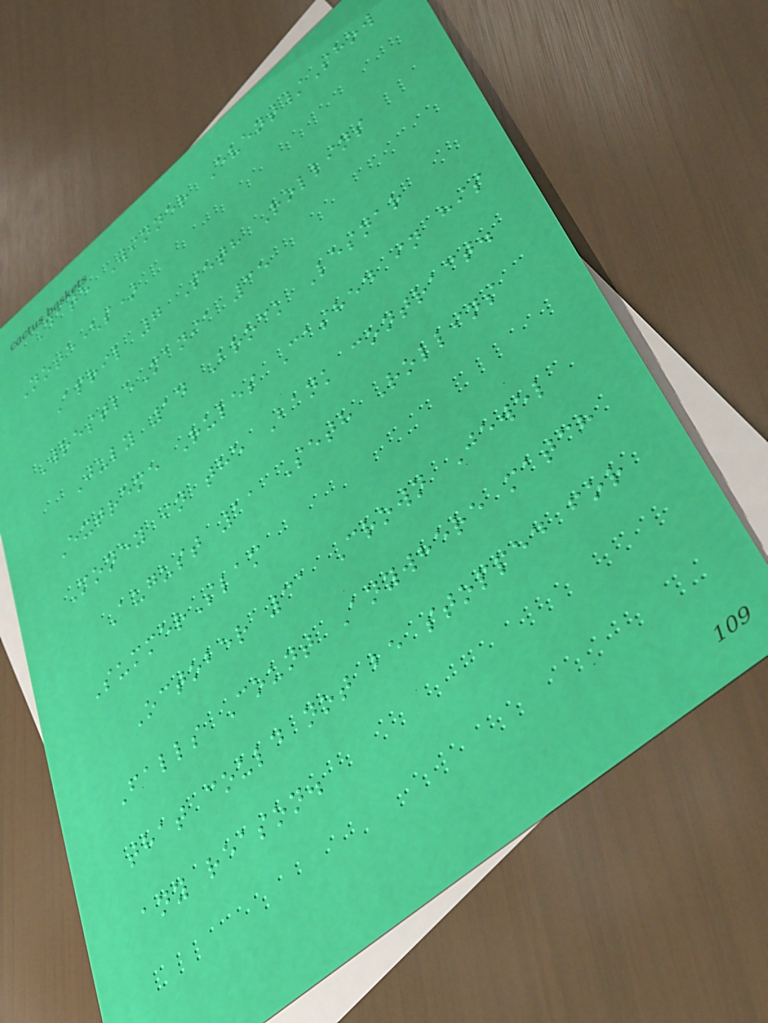Date Winner Event/Show
Note(s)
April 7 Seth Rollins
WrestleMania 35
July 14 Brock Lesnar
Extreme Rules Cashed in his
Money in the Bank contract.
August 11 Seth Rollins
SummerSlam
October 31 Crown Jewel
Falls Count Anywhere match
that could not be stopped for
any reason.
